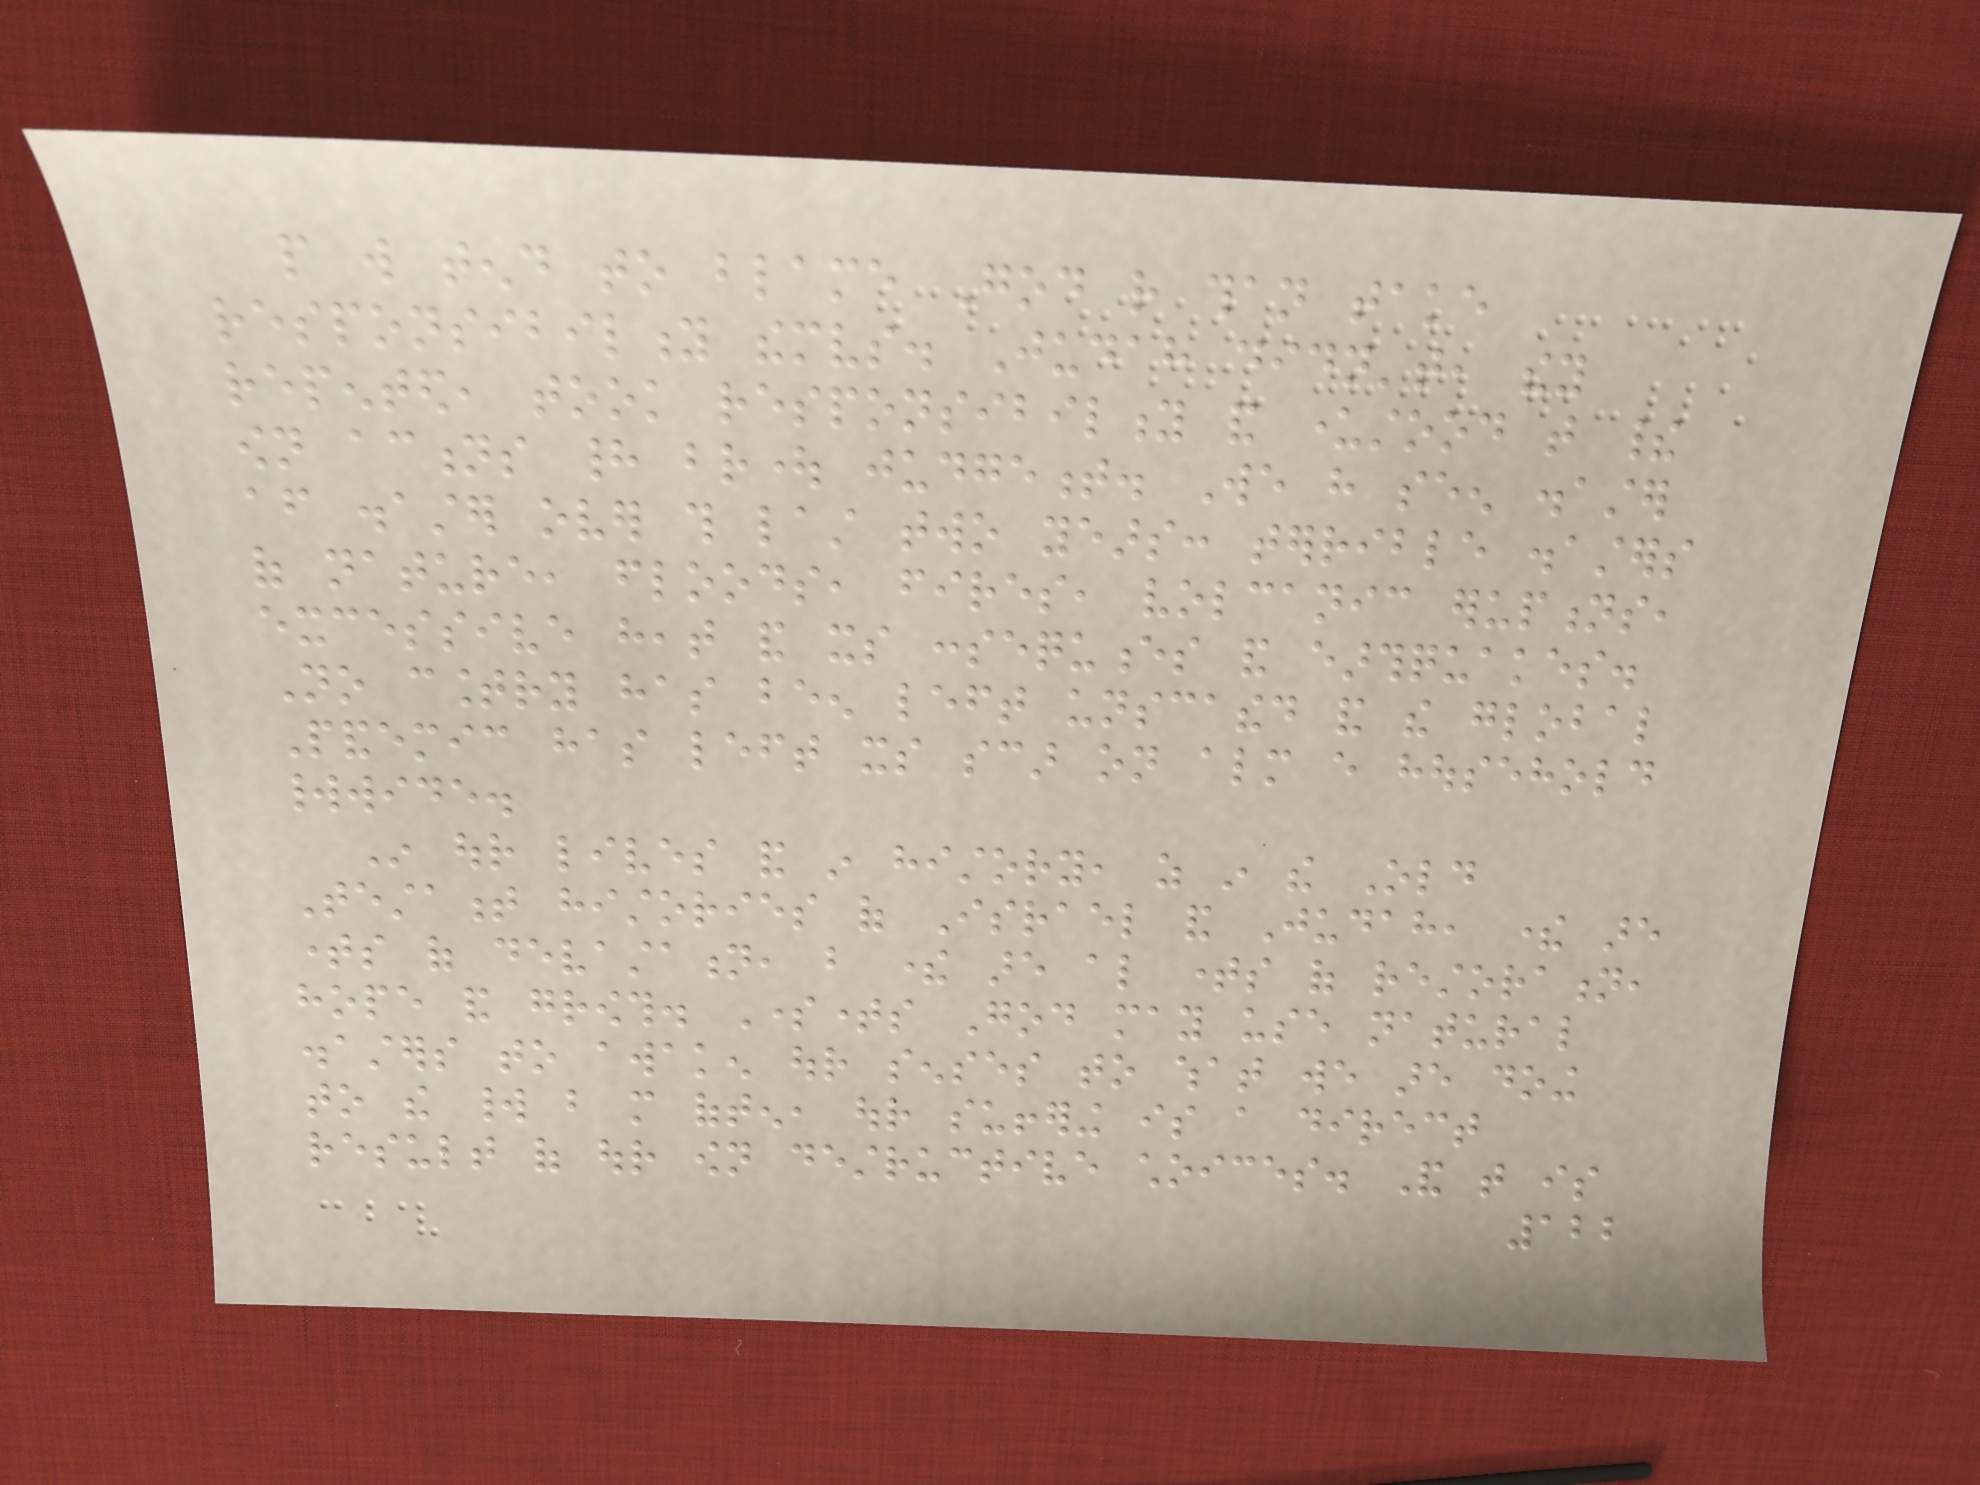people will tend to blame God rather than take
responsibility themselves. Judah didn't, they
repented, took responsibility and understood that their
own actions had brought judgement. We have seen disaster
after disaster over this last two years: terrible disasters
of nature, floods, fires, volcanic eruptions,
excessive heat and its consequences and earthquakes.
No country has been left unscathed and the global
Pandemic has left its scar on almost every household
worldwide.
In our lives and in history, as in the Old
Testament histories of Israel and Judah, there are
times of devastation, but there are also times of restoration,
hope and growth. Sometimes God may use natural
disasters to awaken our senses to what we are doing
to the world but more often, our suffering is a direct
result of our own destructive choices. And that is
122
